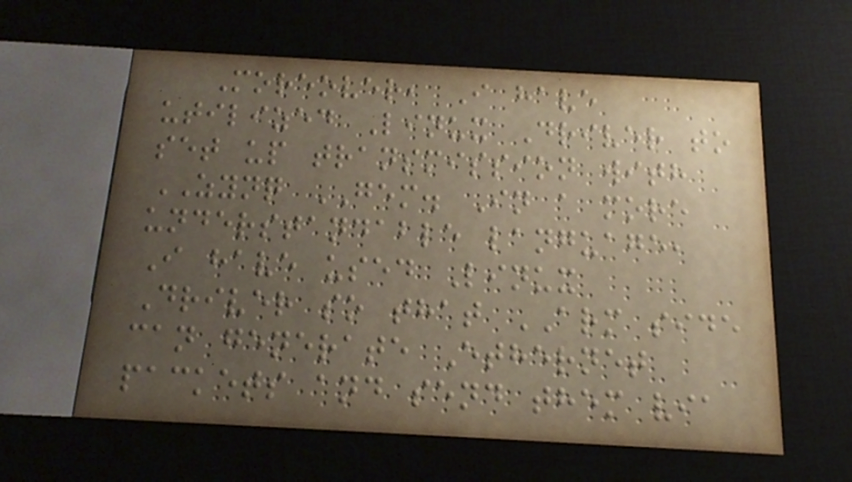Moreover, I have
utilized Linux Driver to
set up transmission with
ZYNQ GEM. In a more
understandable language,
I have used Linux
Driver so that ARM side
can generate Ethernet
packets and send them via
